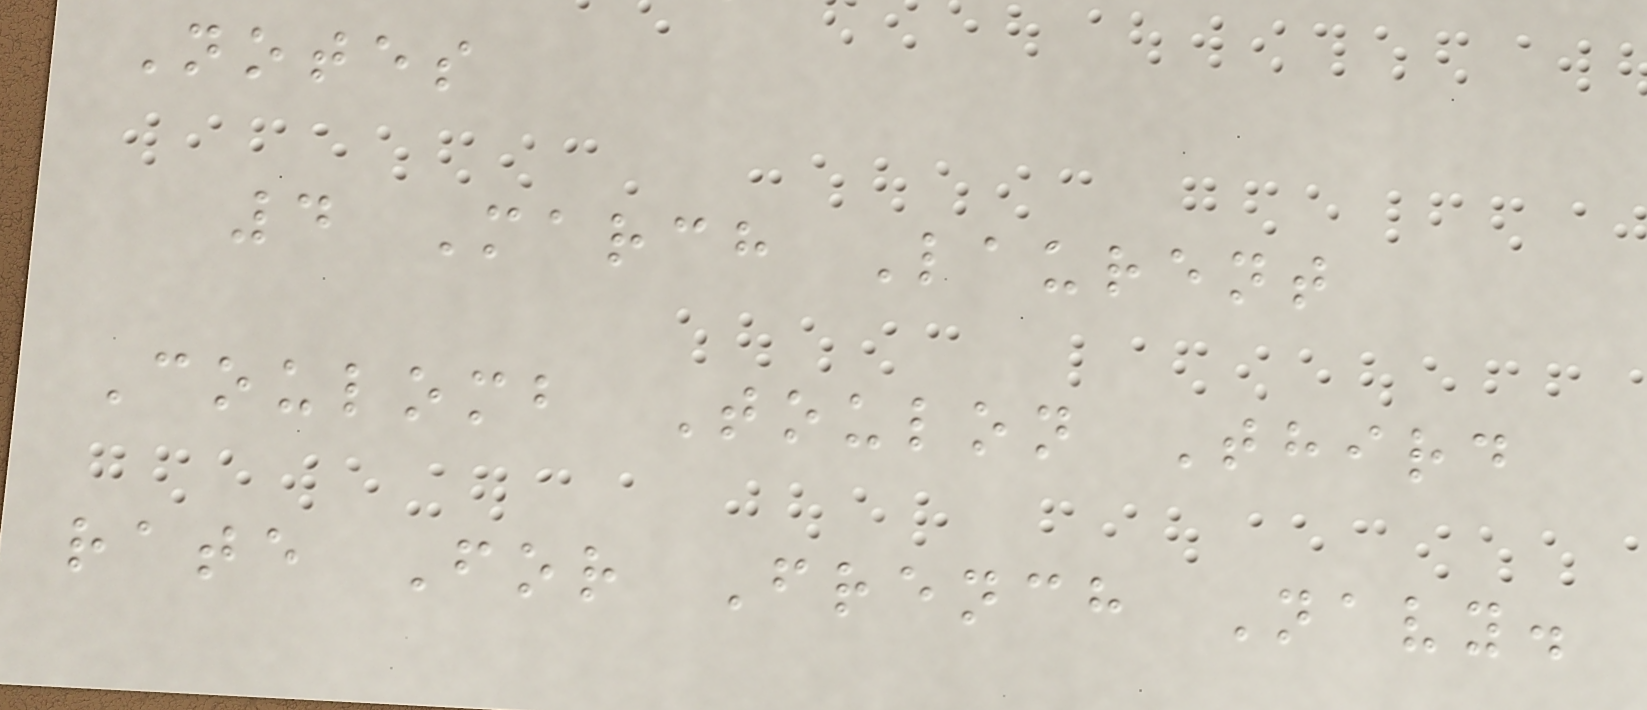Notes
4 March Laurent
Coulomb Toulon Third
rate For French Navy.
